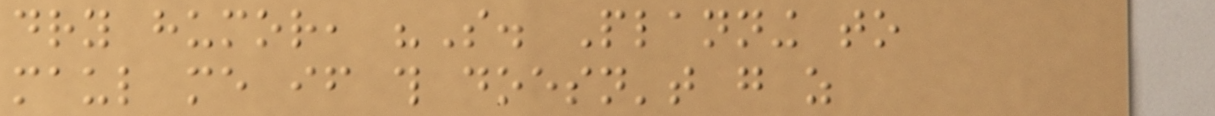dry humor, "So. Planning to
maul me if this doesn't go as
